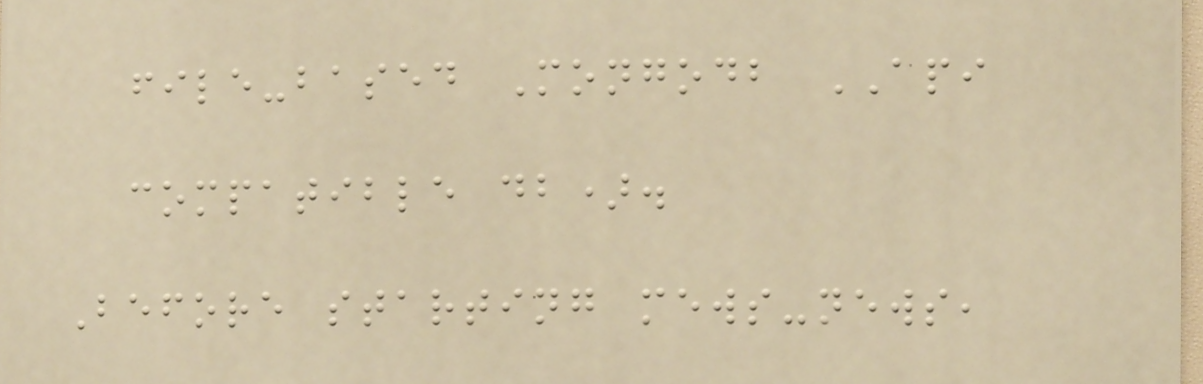file-based Mongodb API
compatible db).
Before starting mews-news,
